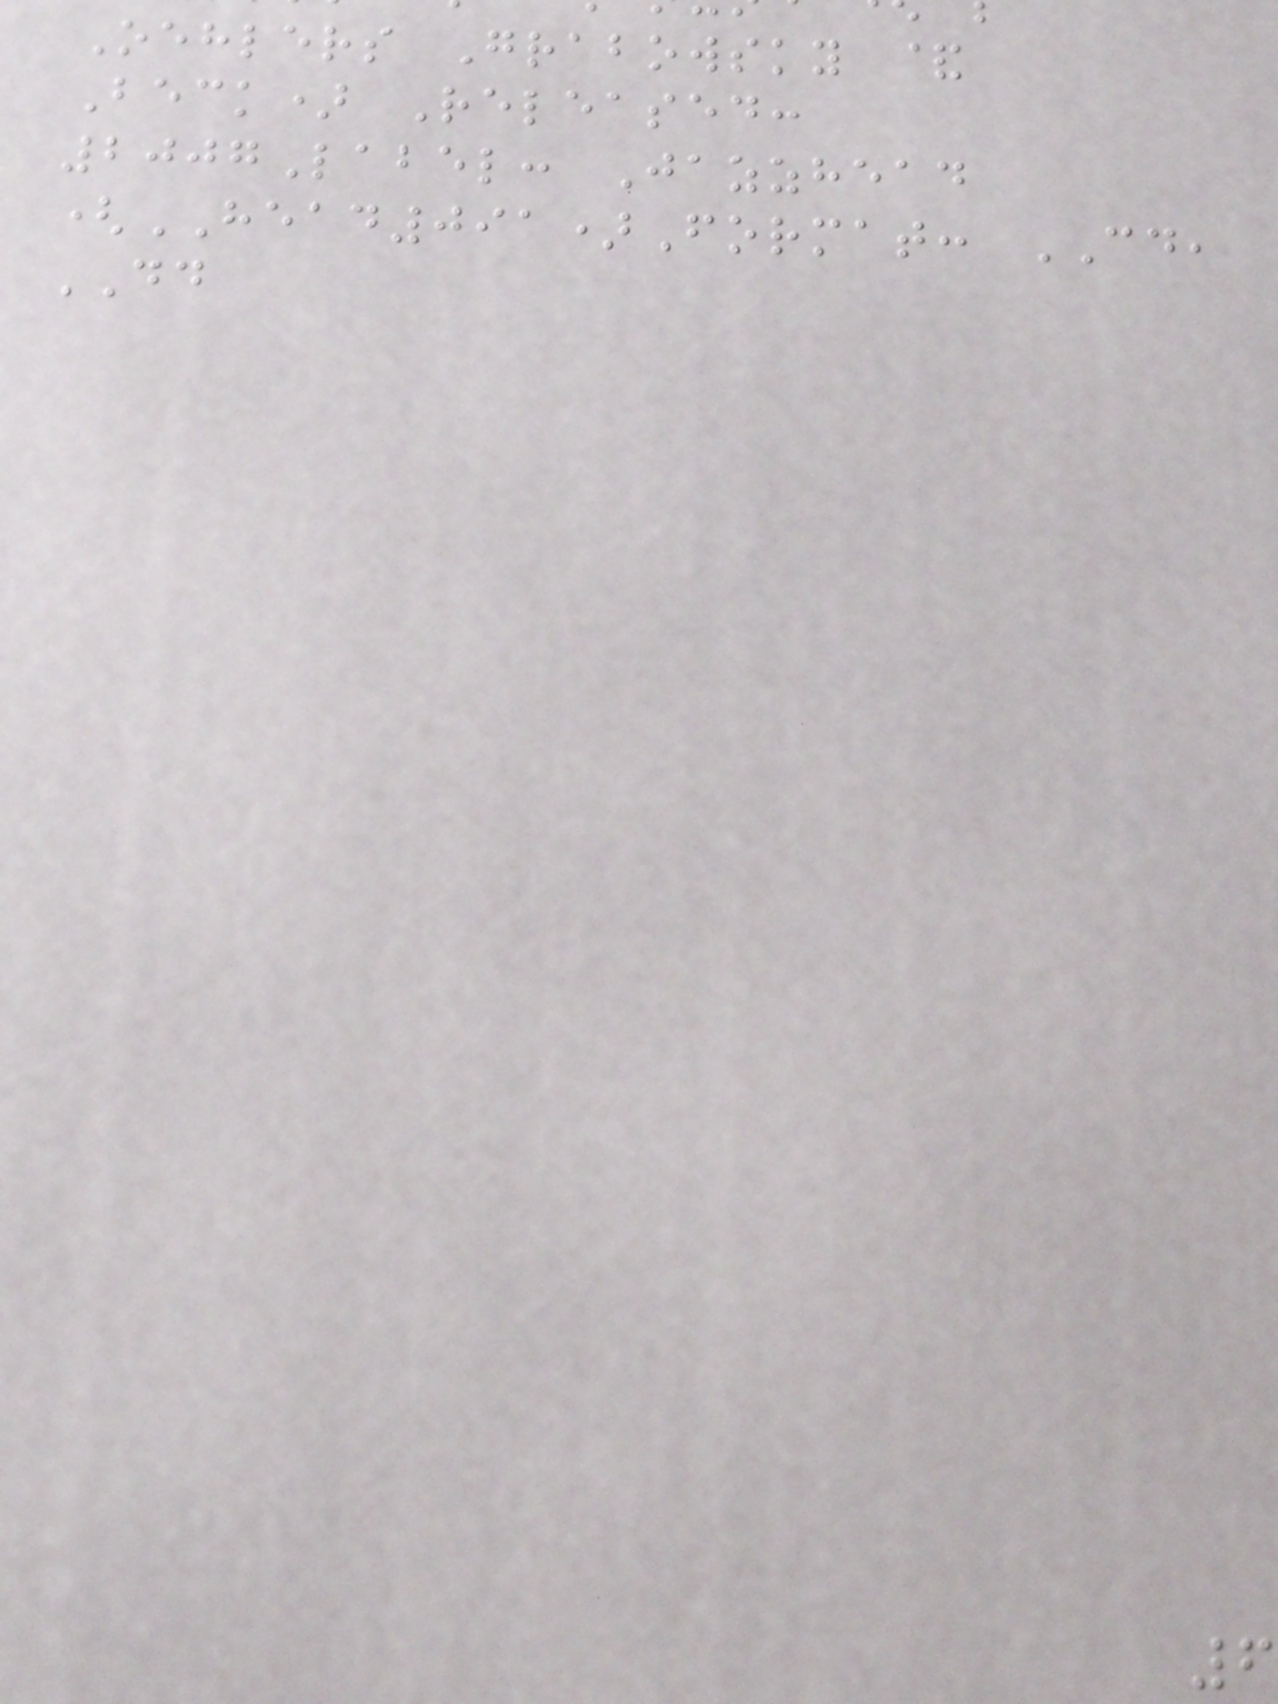Oehlers Grabowsky &
Beck) Released:
2007Label: Jazzhead
(HEAD091)Format: CD,
DD
